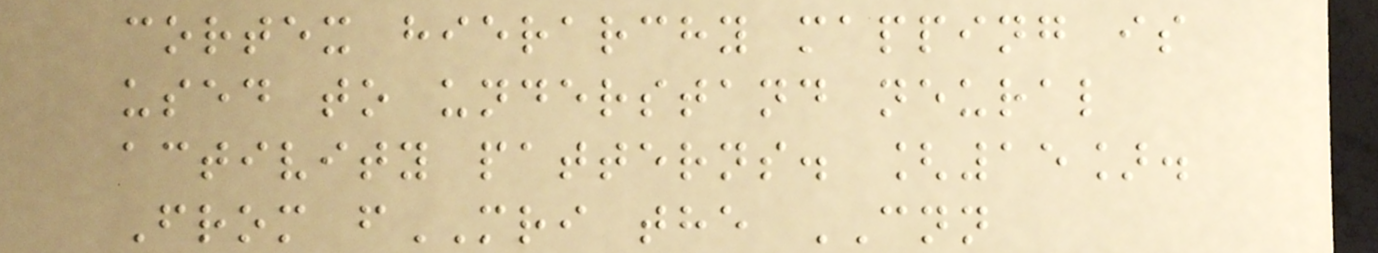cortex hierarchy mapping is
used to understand neural
activity patterns. [15].
From fMRI the CNN
